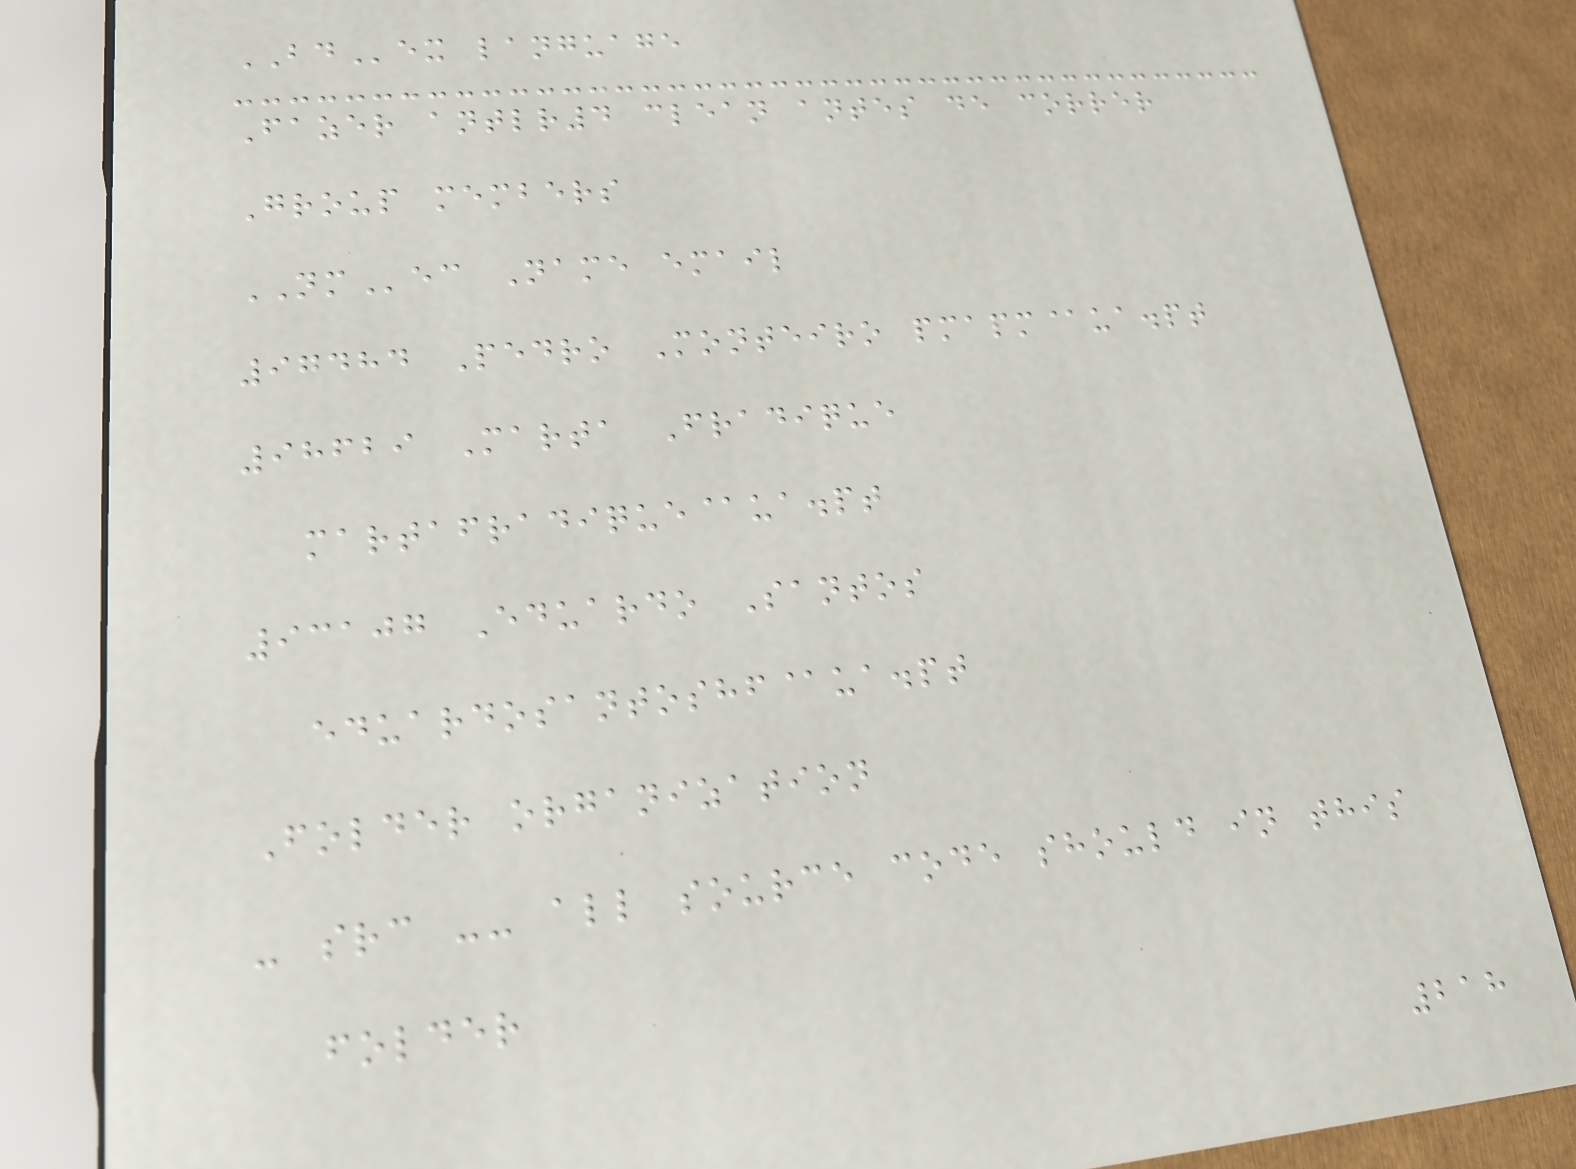BDex language
Fazer antlr4 clean antes de correr
Group members
NMec Name email
97484 Pedro Monteiro pmapm@ua.pt
98629 Marta Fradique
martafradique@ua.pt
93107 Eduardo Santos
eduardosantoshf@ua.pt
Folder organization
- src -- all source code should in this
folder
218
